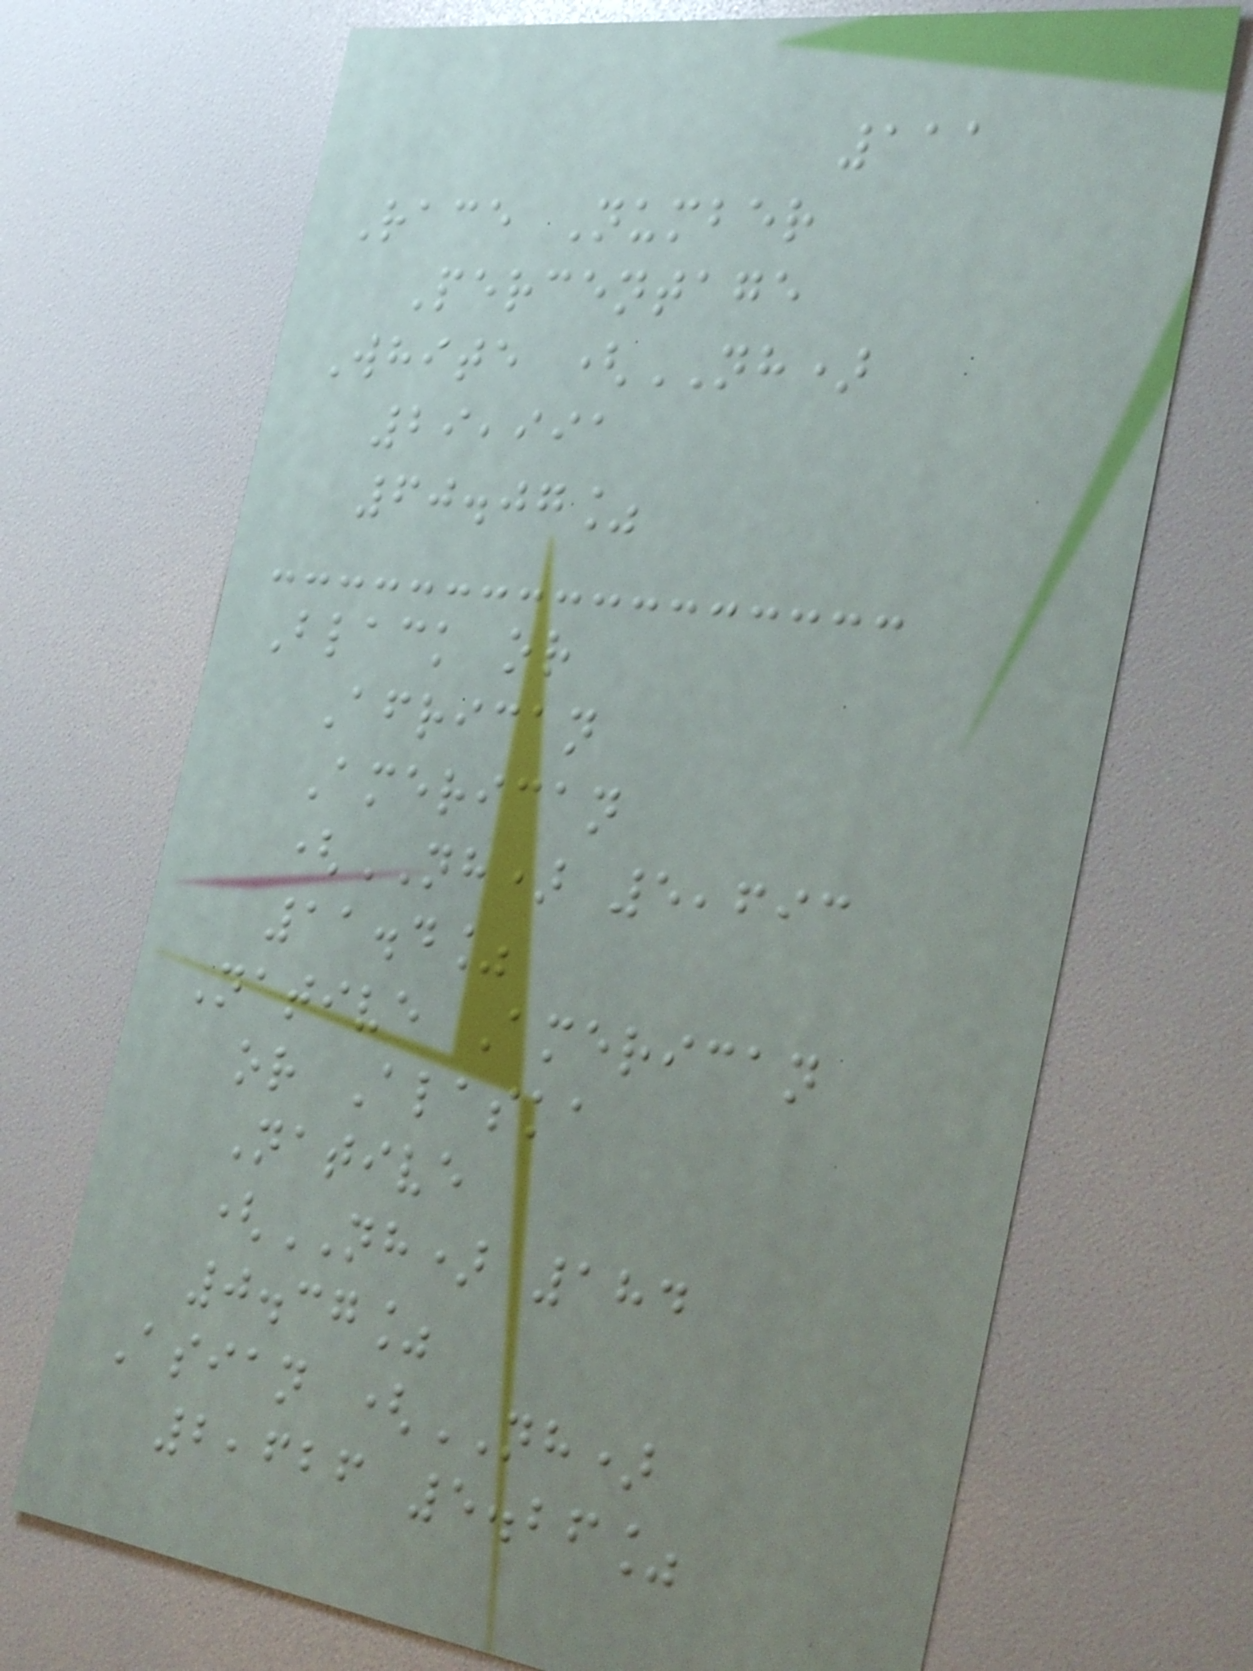111
Race Number
Percentage
White (NH)
29,991
60.07%
Black or
African
American
(NH) 5,693
11.4%
Native American
or Alaska
Native
(NH) 184
0.37%
Asian (NH)
2,626 5.26%
